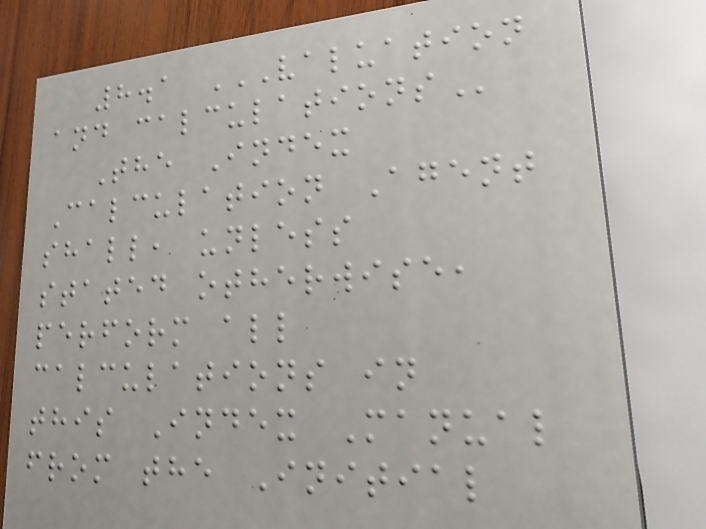8.1 VALUATION
AND CALCULATIONS
The Index
Calculation Agent
shall, unless
stated otherwise,
perform all
calculations in
this Index Manual
from the Initial
